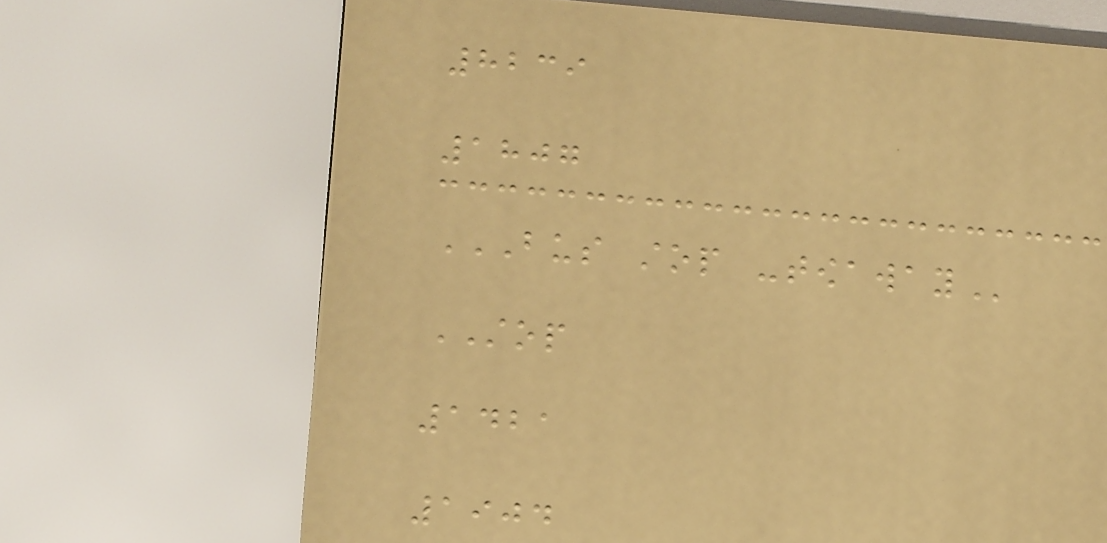8239
1807
BUS STOP -TOWAWAY
STOP
1421
1904
